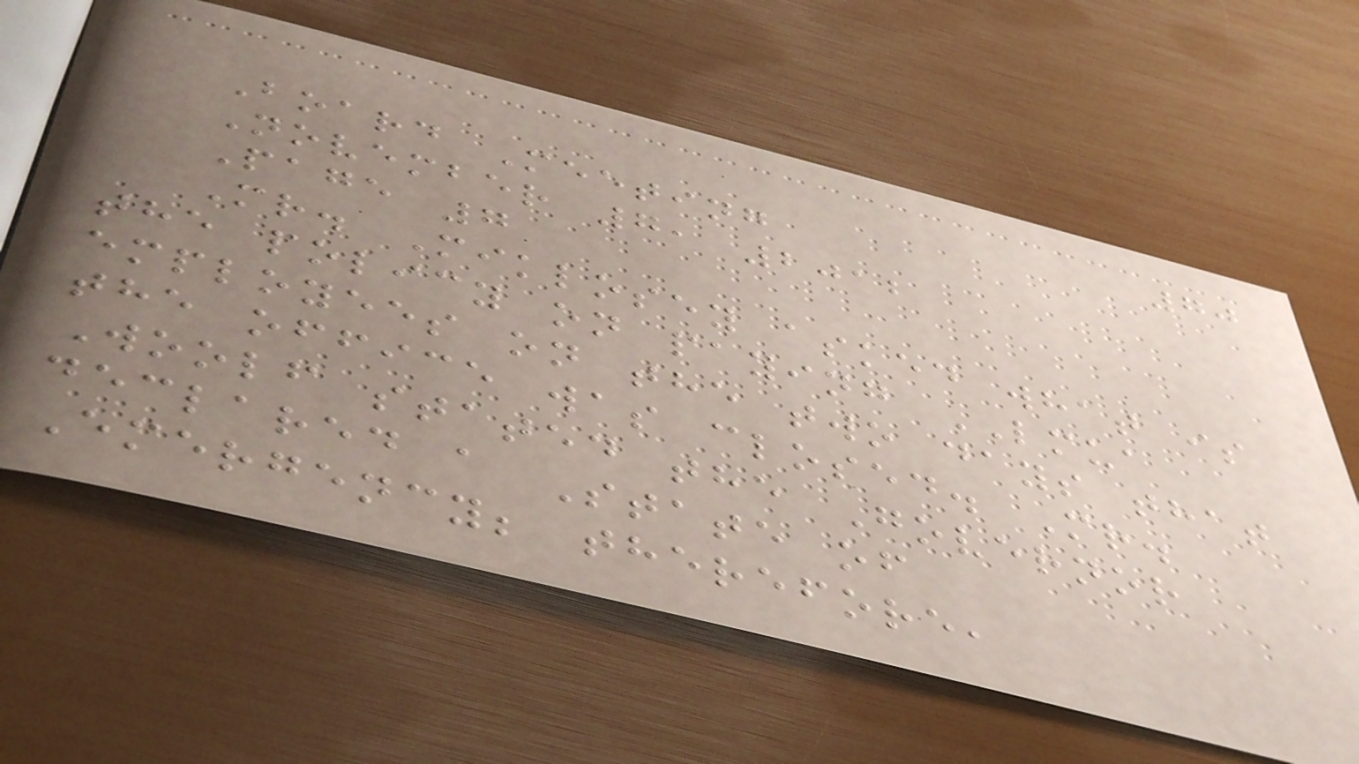70
Board Meeting
November 7, 2012
Page 7
Mr. Miklosey asked what is
the policy on paying LMUA
employees on the two days that
the office was closed. Mr.
Woolf stated the Governor
declared a State of
Emergency; therefore,
